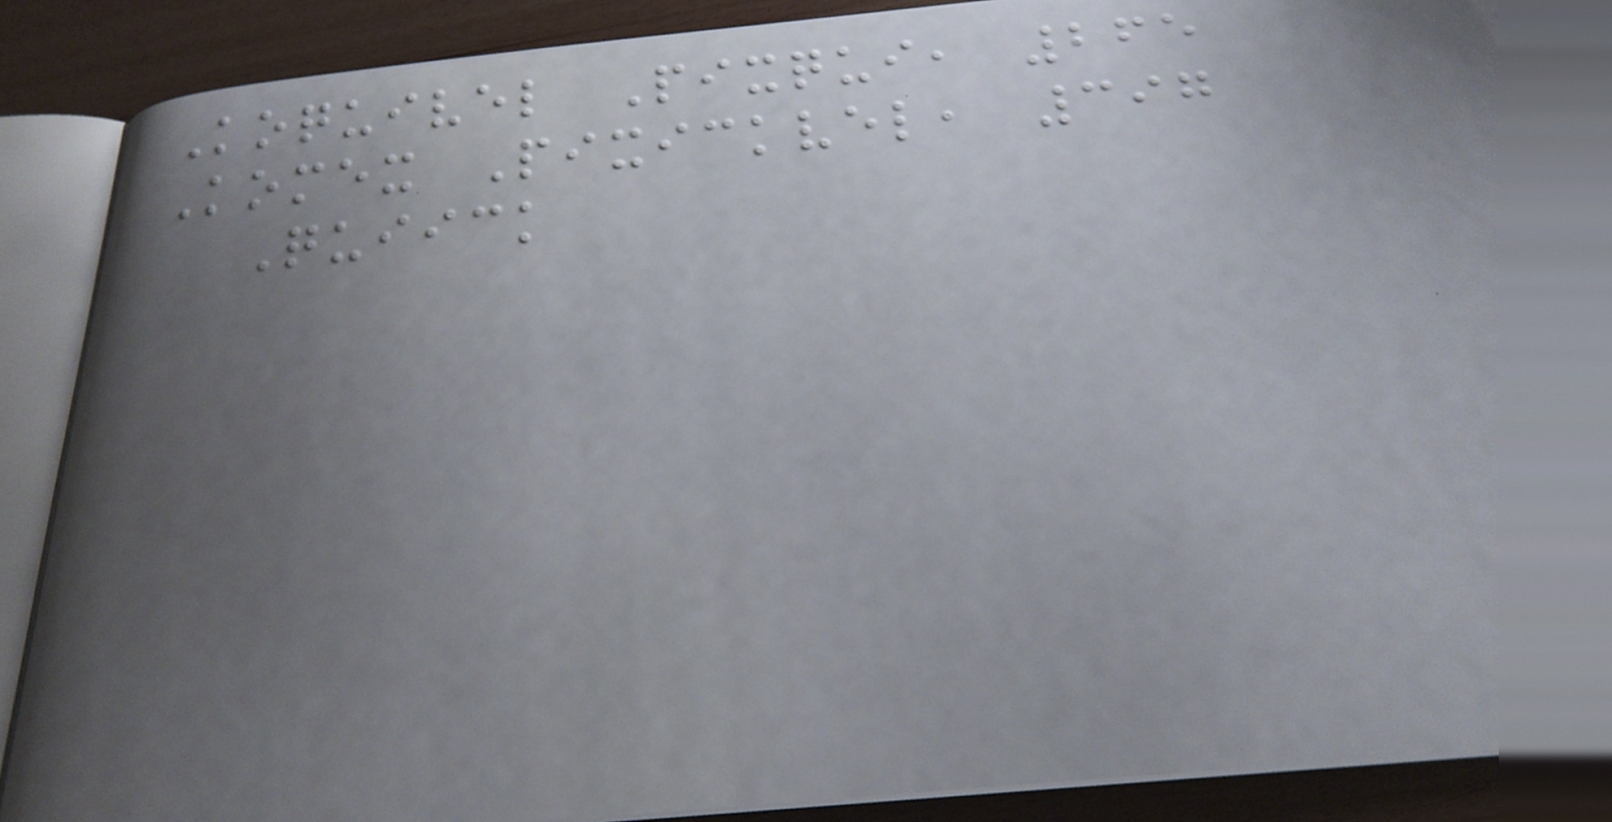Koquivel Pixqui, 265
Komex Pixickvel, 397
Quiick
